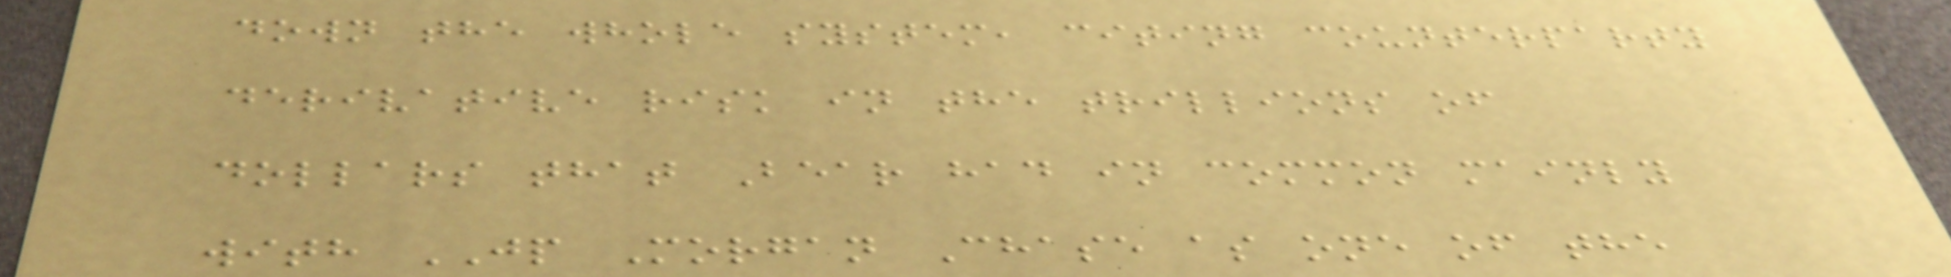down the whole system, citing counterparty
derivative risk in the trillions of
dollars that Bear had in common mainly
with JP Morgan Chase as one of the
